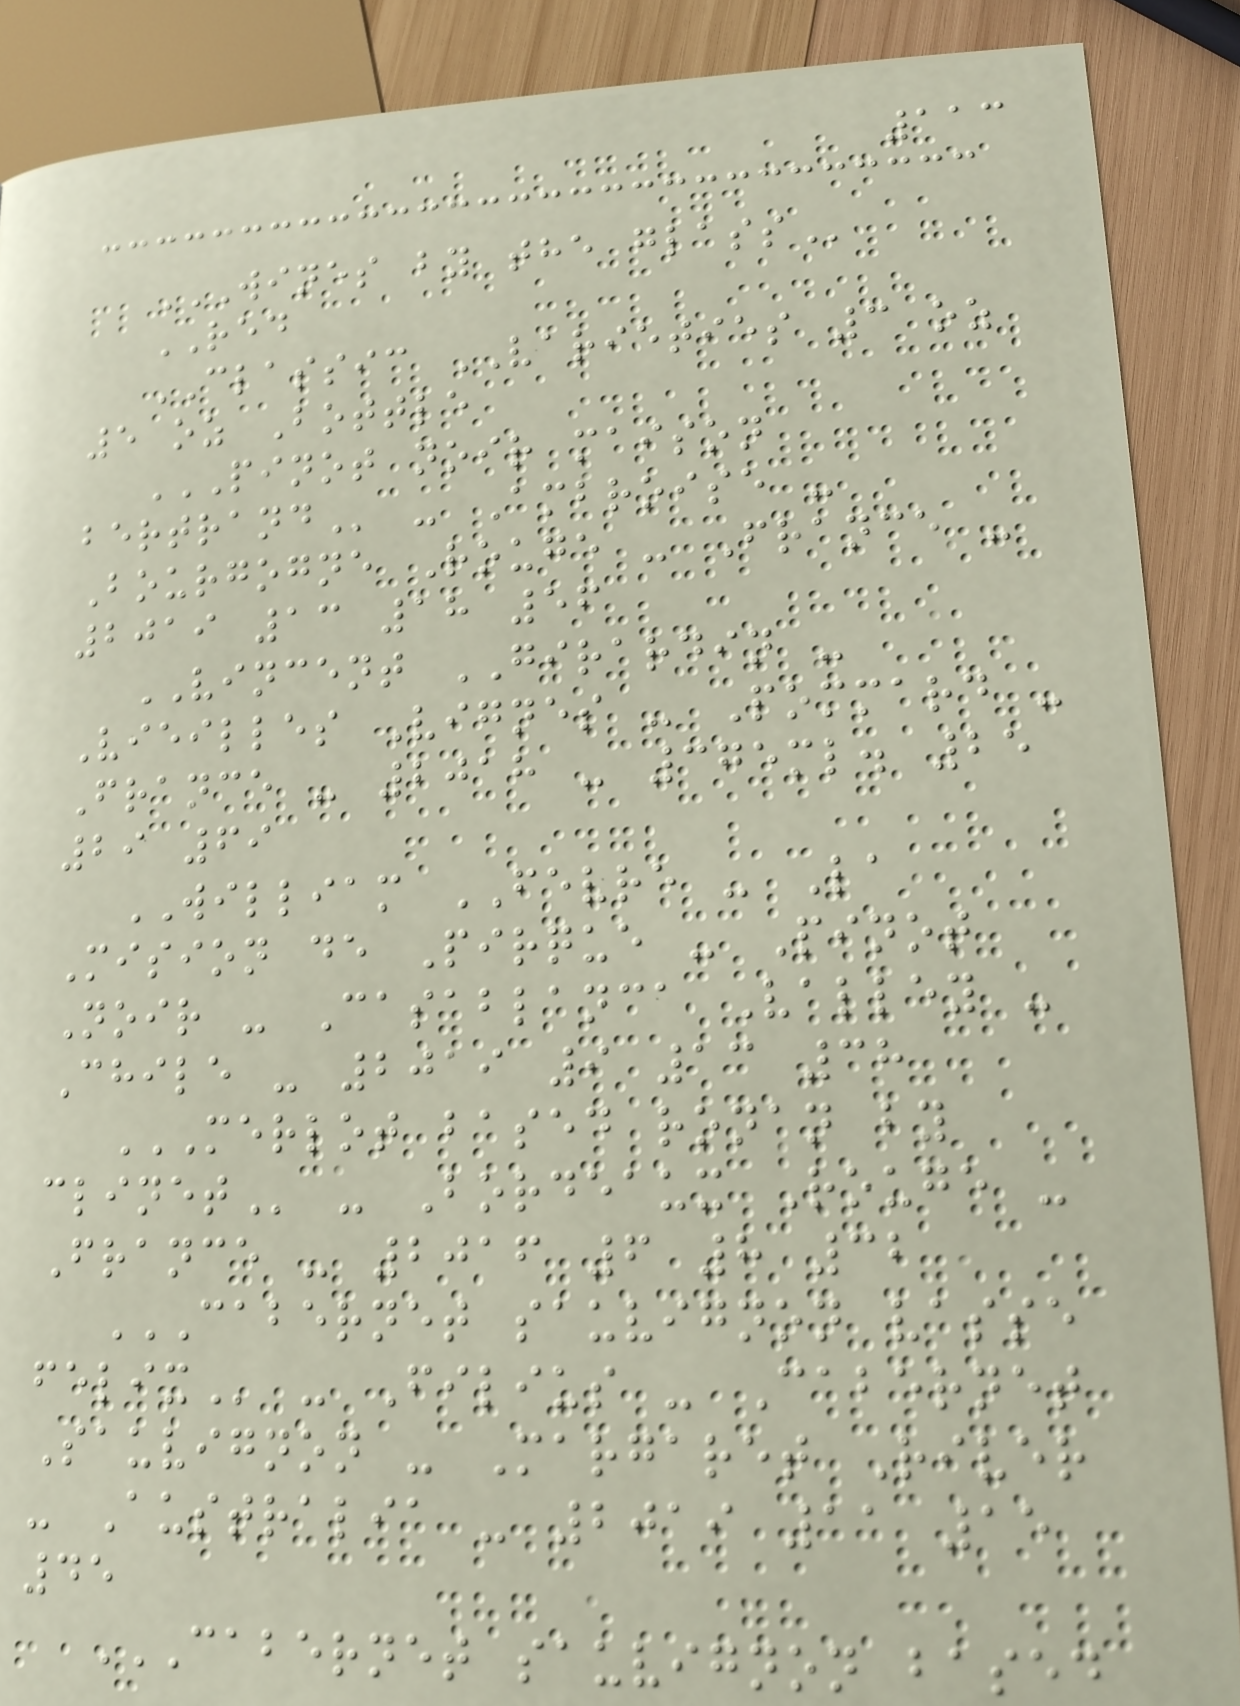113
WINES BY THE GLASS
RED
CLASSIC VARIETIES 3 oz
5 oz Bottle
PINOT NOIR MAISON
BERTRAND - Ambroise -
Bourgogne Rouge - France -
2019 13 18 56
VINCENT GIRARDIN -
Vieilles Vignes - Pommard -
France - 2018 - 375ml. 25
29 69
WILLIAM FEVRE - La
Mision de Pirque - Pinot
Noir - Casablanca Valley -
Chile - 2019 9 13 38
MERLOT BASED RONAN BY
CLINET - Bordeaux Rouge -
France - 2016 6 8 32
CABERNET SAUVIGNON VASSE
FELIX - Filius - Cabernet
Sauvignon - Margaret River
- Australia - 2019 11 15
45
CABERNET SAUVIGNON BASED
